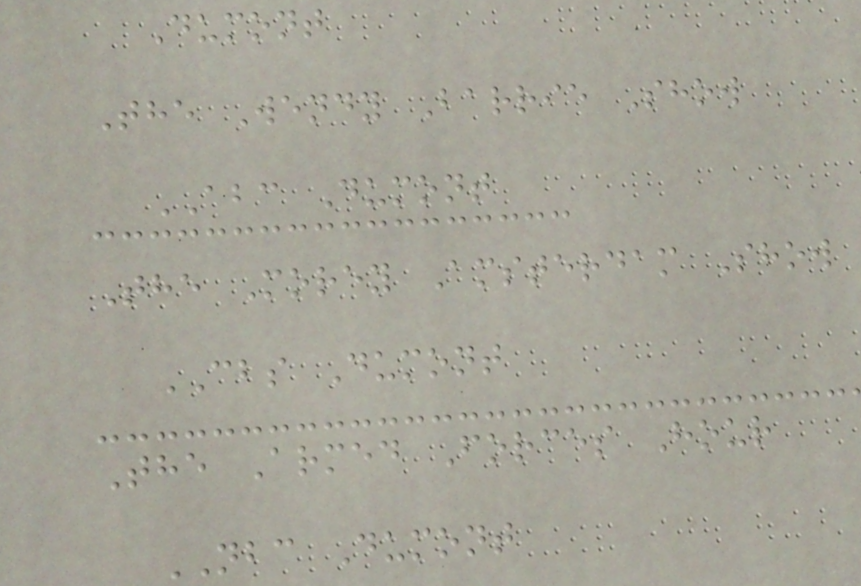Dumont
The Wendy Barrie Show
ABC Dumont
The Morey Amsterdam Show
CBS Dumont
The Armed Forces Hour
NBC Dumont
